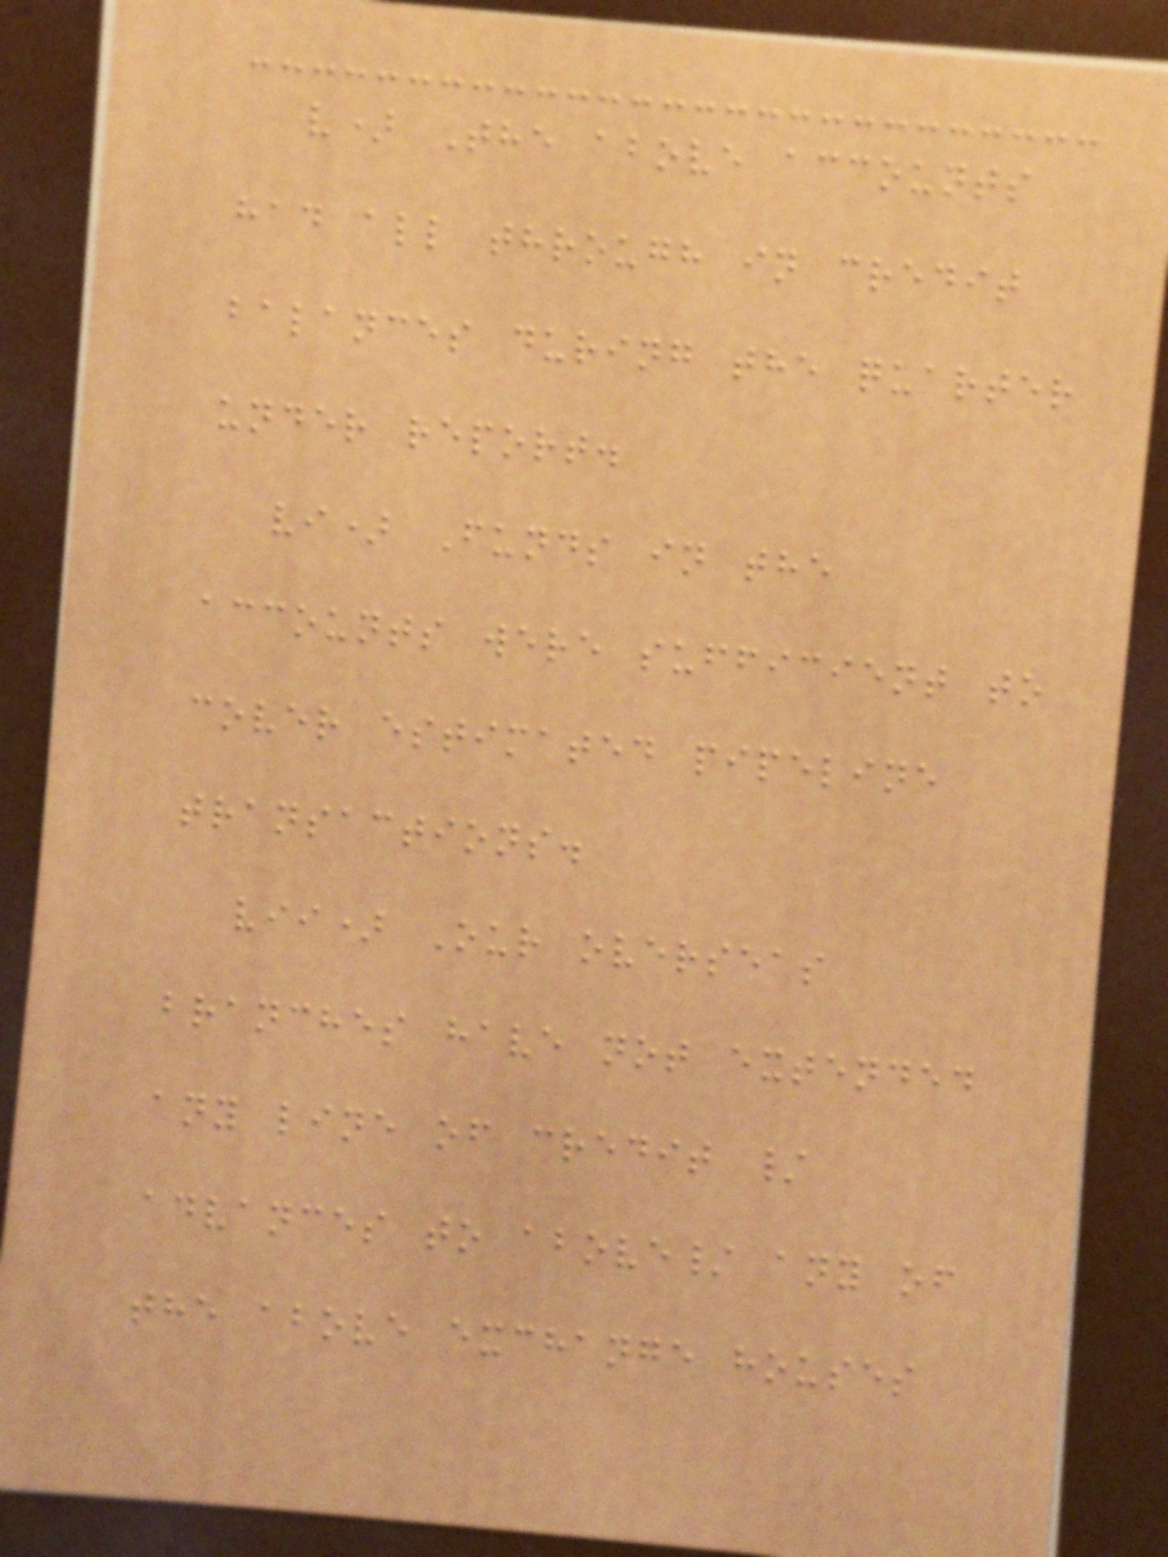v) The above accounts
had all through in credit
balances during the quarter
under report.
vi) Funds in the
accounts were sufficient to
cover estimated pipeline
transactions.
vii) Our overseas
branches have not extended
any line of credit /
advances to above/ any of
the above exchange houses
